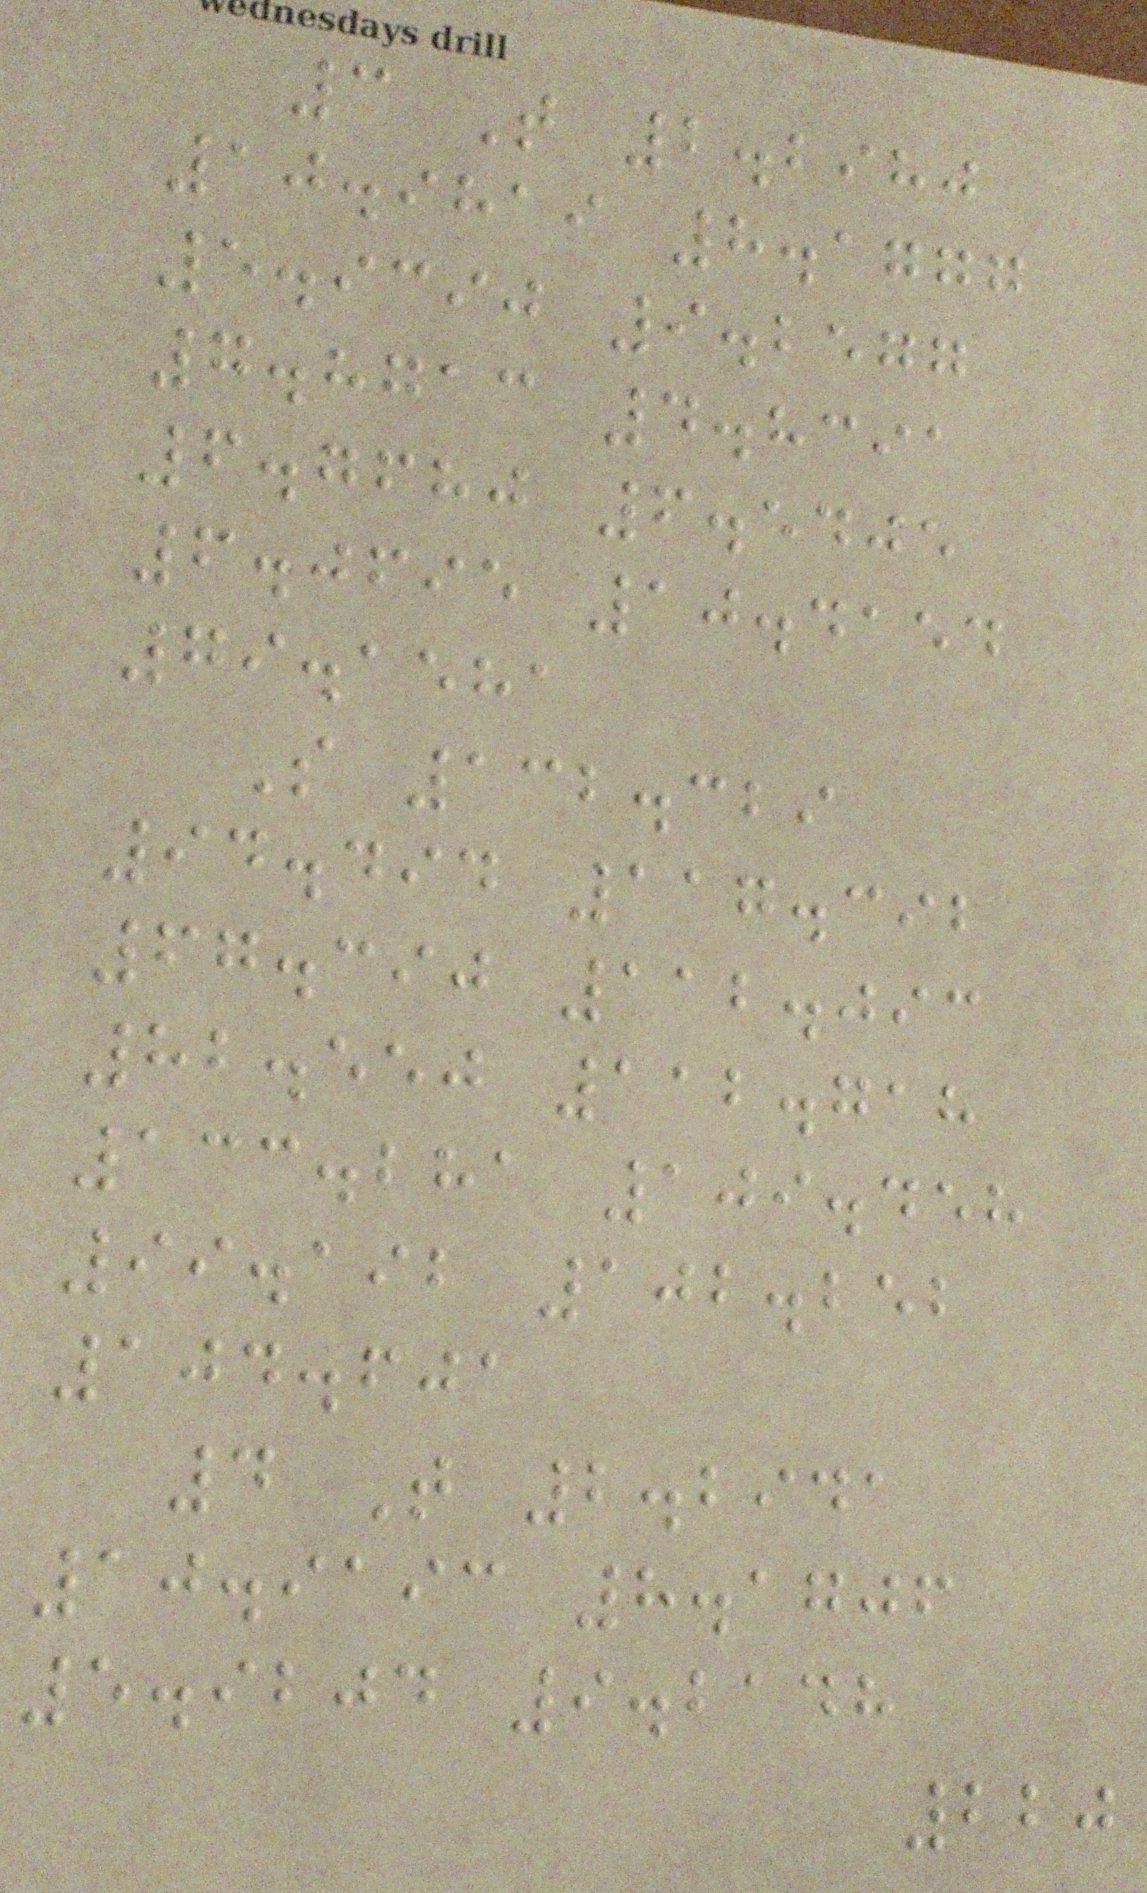3 T 2.2980
10.9819 8.1777
5.9390 9.2577
7.8713 4.8391
6.7680 6.5405
6.0695 10.4154
79.1581
S 132.329
94.494 117.392
67.390 112.093
82.550 112.718
133.281 109.458
99.192 102.252
104.601
4 T 2.2941
10.9193 8.1706
5.9204 9.2148
220
